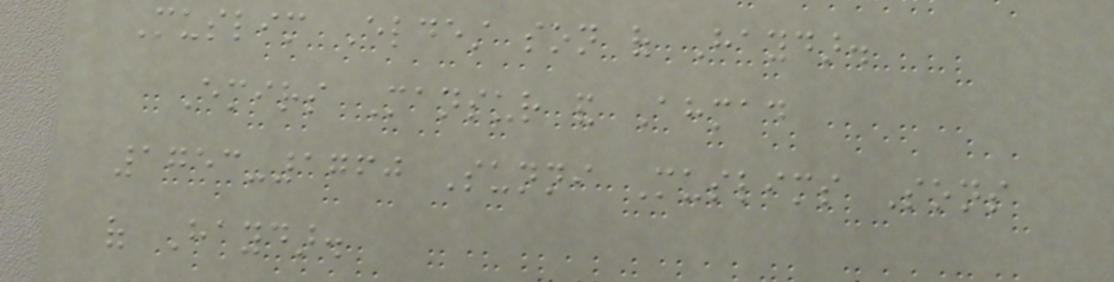Muslim Eldest son of Haydar.
Emirs Mansur and Ahmad
1753-1760 Sunni Muslims Sons
of Haydar.
